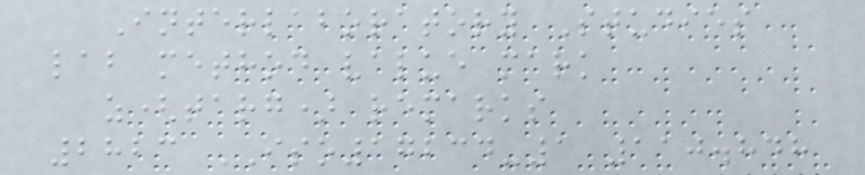Interlaboratory Studies
lab method value mark
z(targ) remarks
2823 ISO17234-1 110.848
